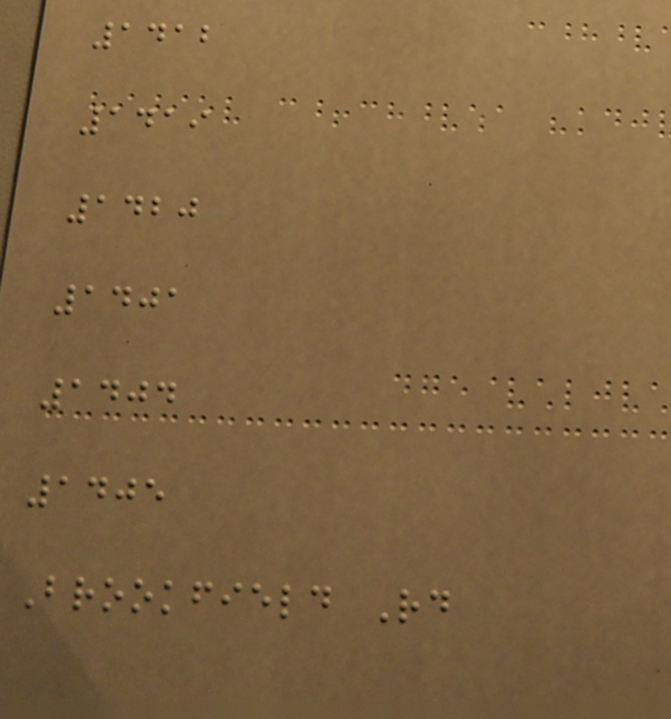1412
1419
1420
1401
1404
1405
Brookfield Rd
